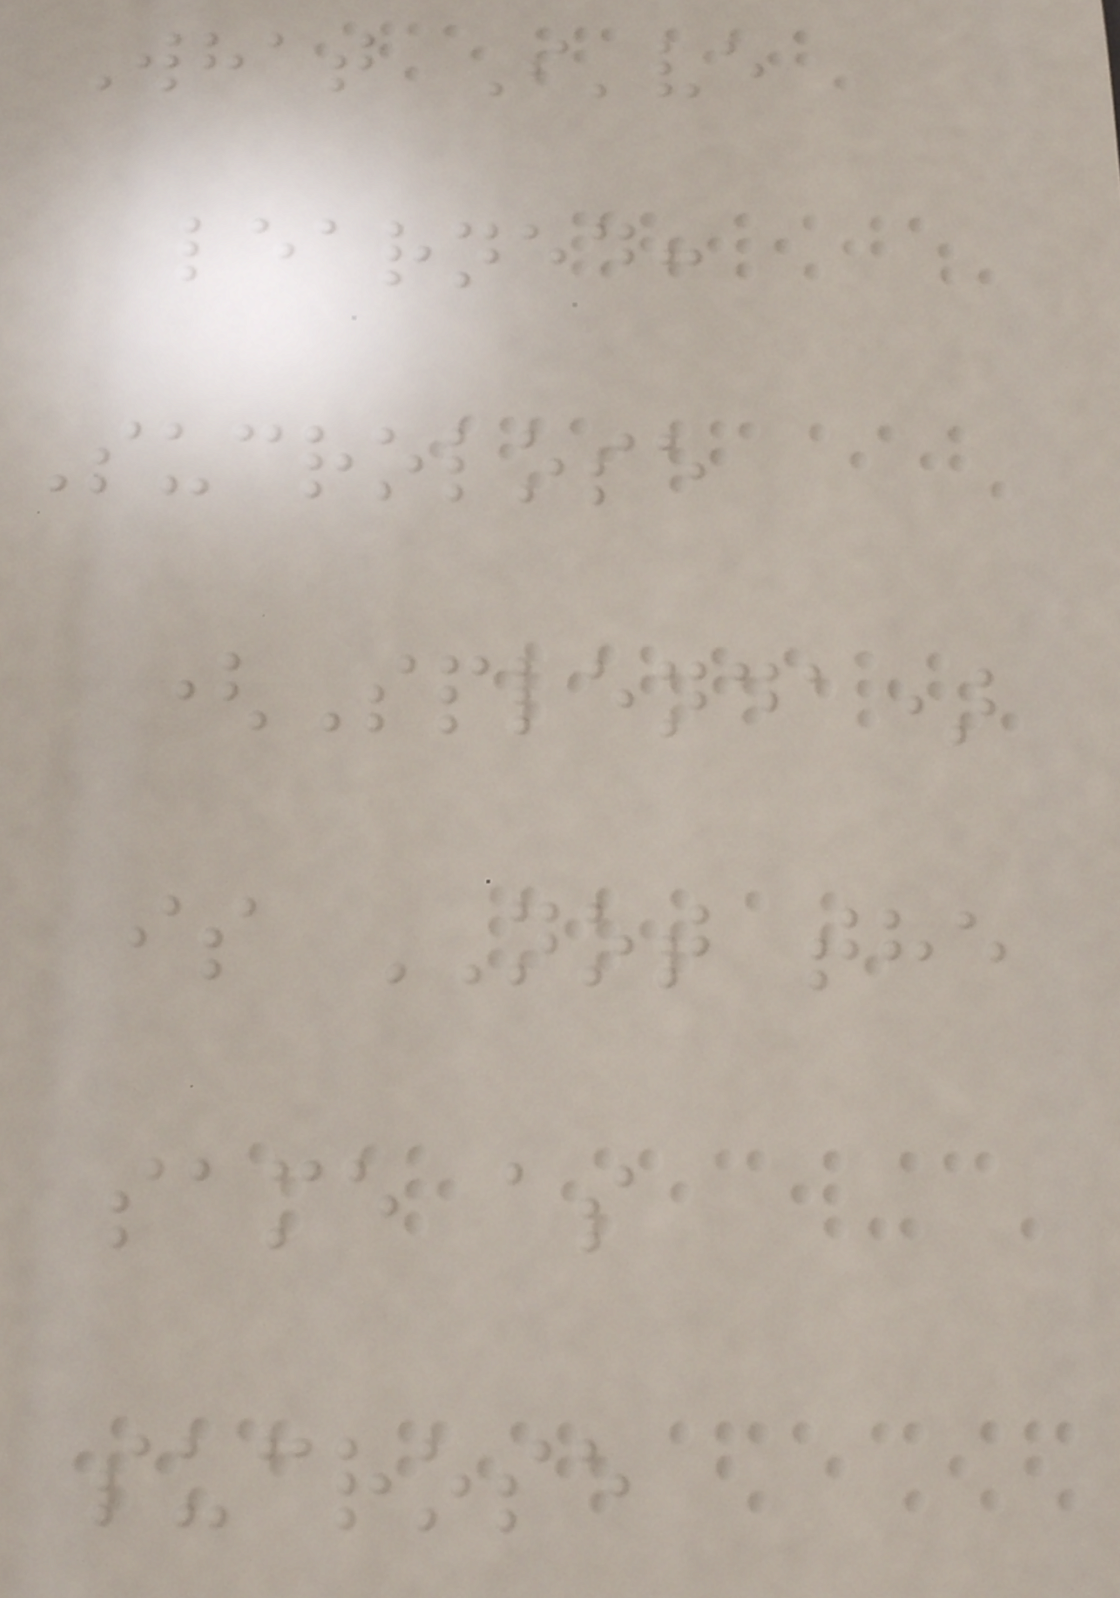What I've
learned:
Sucrolose
(Splenda)
is NOT the
same as
sucrose
